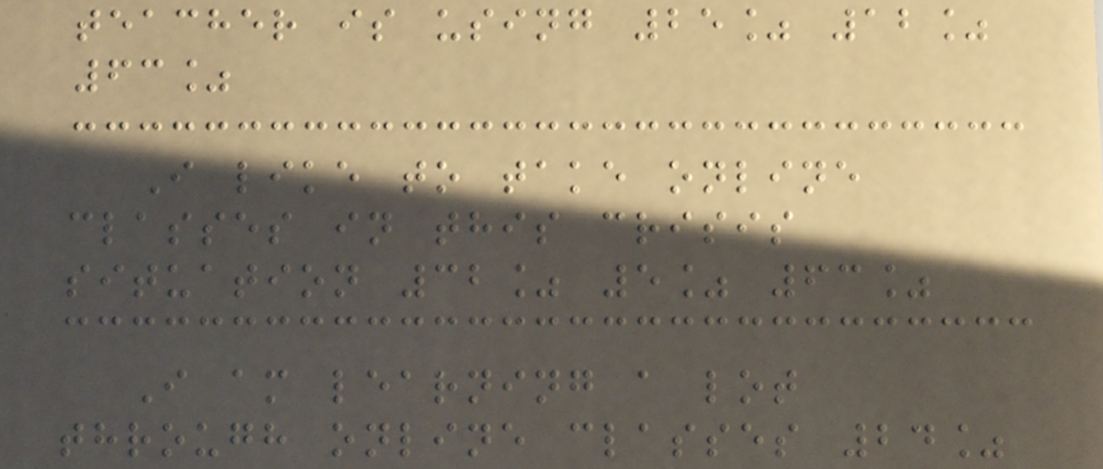teacher is using 25% 12%
63%
I like to take online
classes in this crisis
situation 32% 5% 63%
I am learning a lot
through online classes 24%
